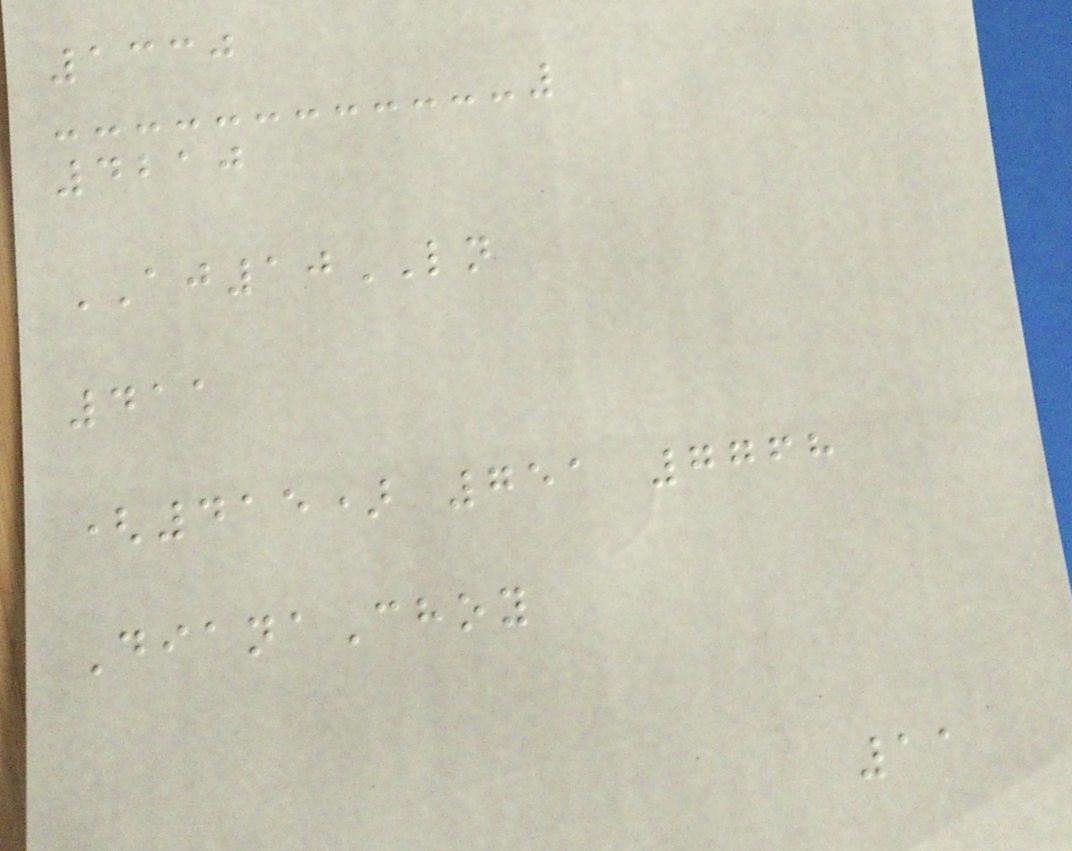1330
4210
AJ10LN
411
(415) 751 7768
DianaChoy
11
